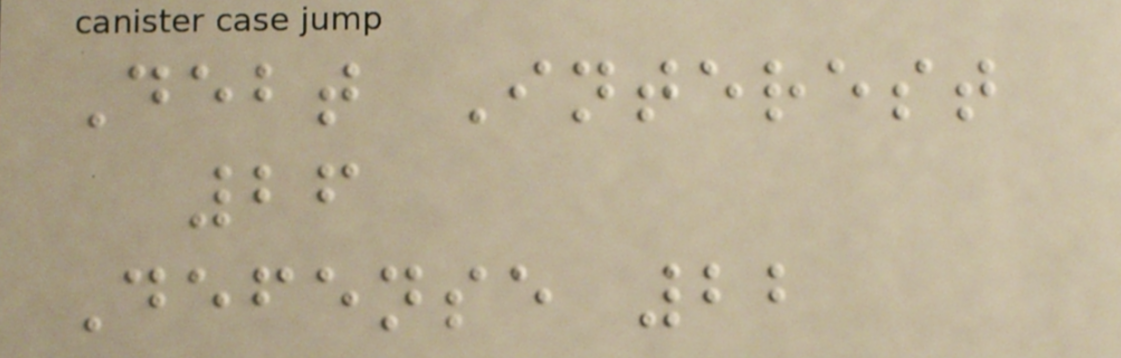Debt Interest
26
Defense 22
